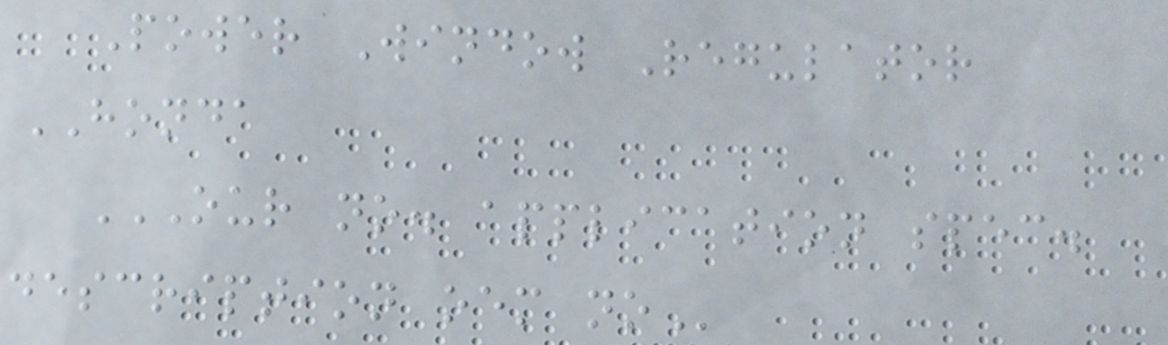Power Window Regulator
HONDA
OUR NO. APPLICATION SPEC.
DESCRIPTION OEM NO
